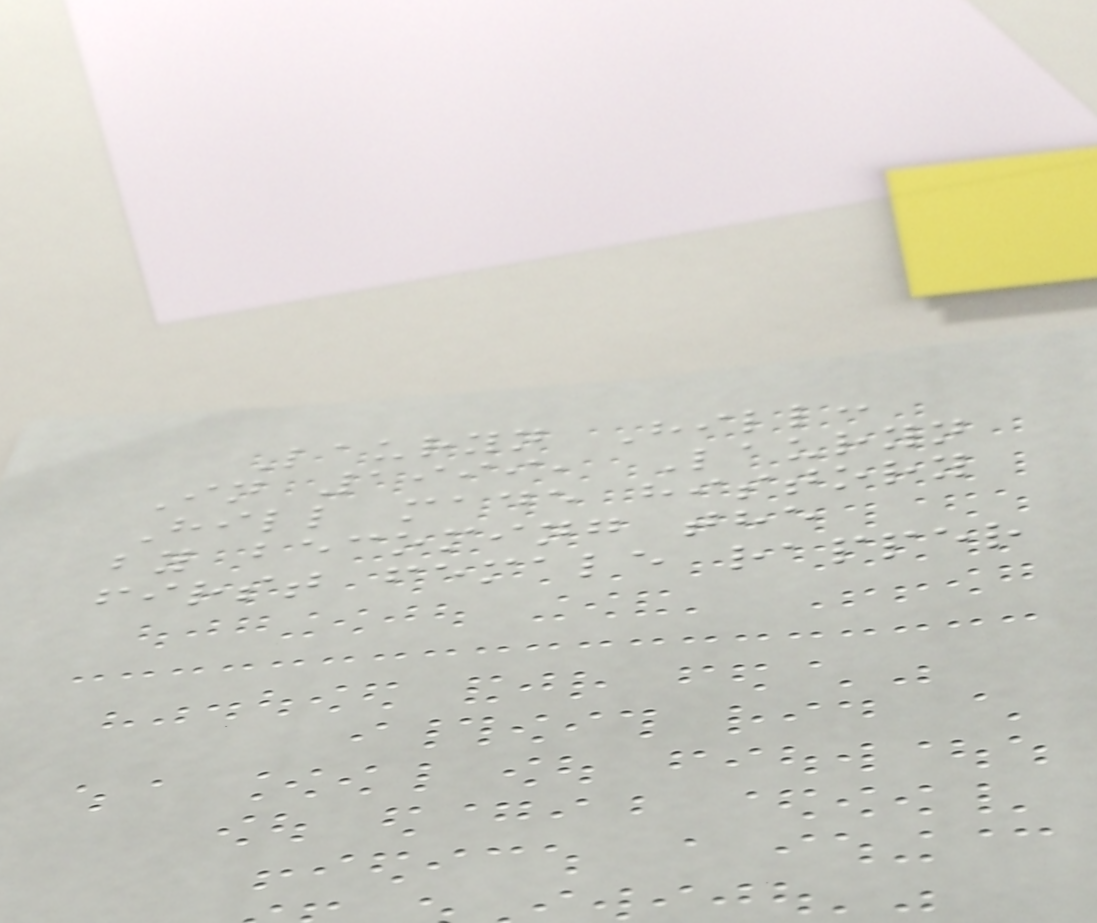Lauryn Hill:
In 1999, Lauryn
Hill made history
by becoming the
first female rapper
